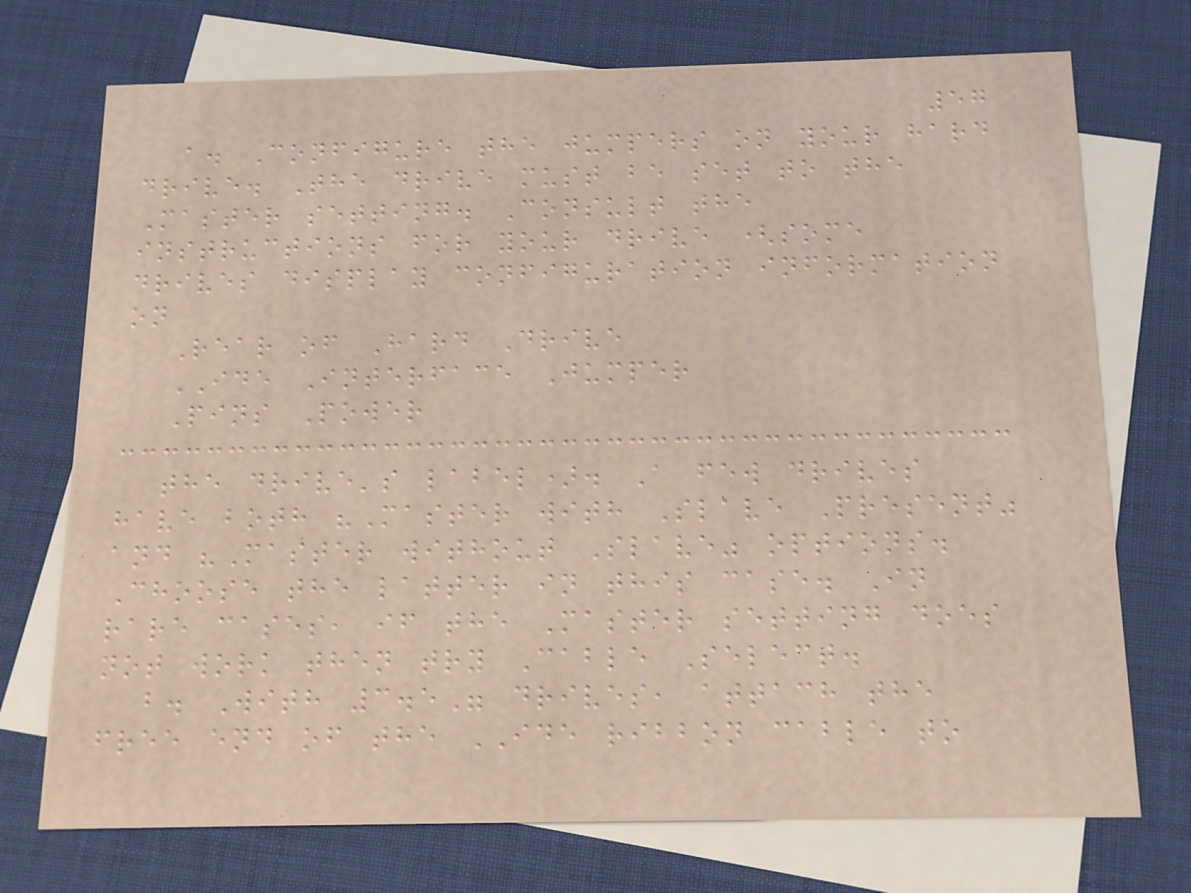57
a. Configure the jumpers on your hard
drive. The drive must be set to the
Master setting. Consult the
instructions for your drive (some
drives display configuration information
on
Rear of Hard Drive
IDE Interface Jumper
Pins Power
the drive's label). A few drives
have both "Master with Slave Present"
and "Master without Slave" options.
Choose the latter in this case. In
rare cases, if the Master setting does
not work then try Cable Select.
b. With 3.5" drives, attach the
free end of the IDE ribbon cable to
